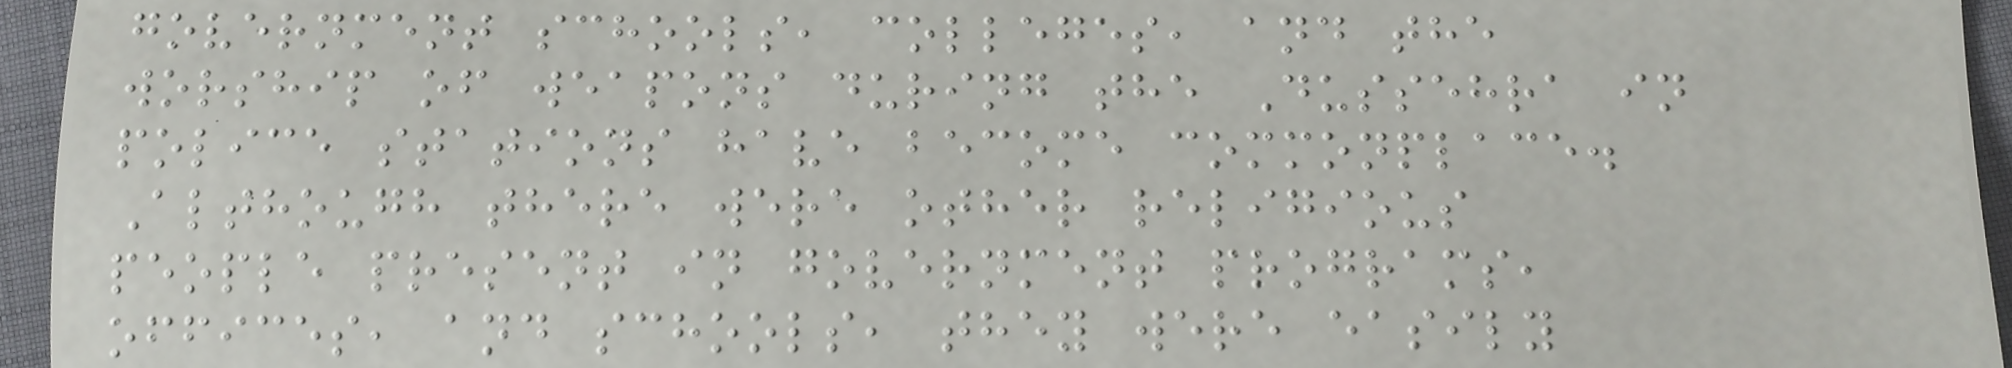government schools, colleges, and the
worship of weapons during the Dussehra in
police stations have become commonplace.
Although there were other religious
people present in government programs,
offices, and schools, they were easily
